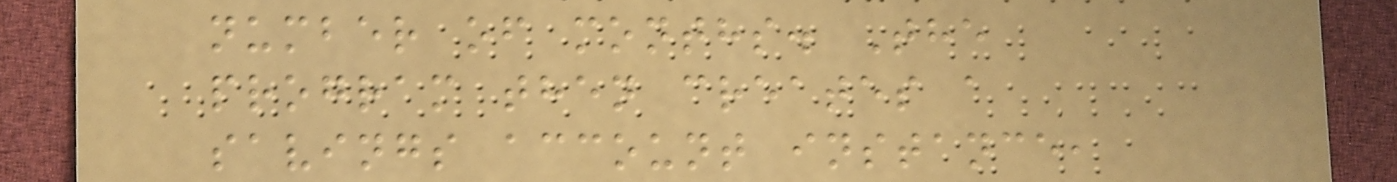number of months. The
program then creates a
savings account instance,
